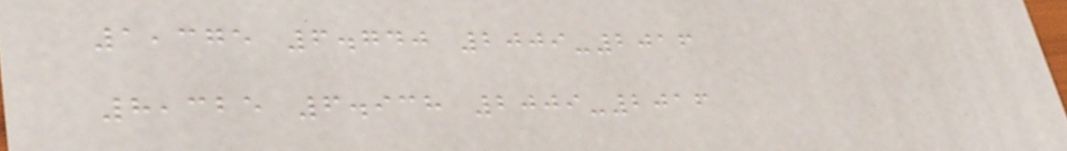1,375 6.740 2009-2016
8,325 6.938 2009-2016
